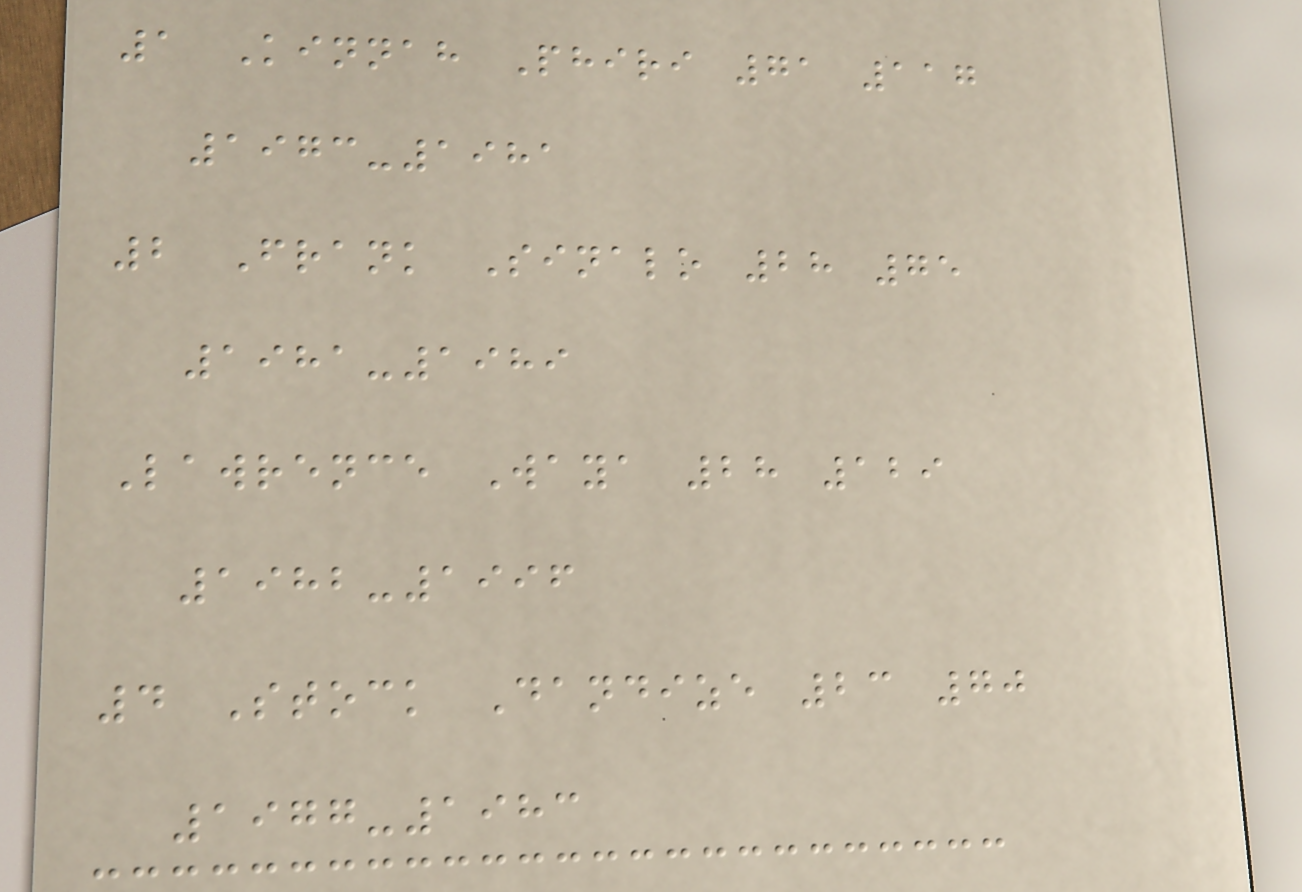1 Kinnah Phiri 71 117
1973-1981
2 Frank Sinalo 28 75
1981-1989
Lawrence Waya 28 129
1982-1996
4 Stock Dandize 23 70
1977-1983
